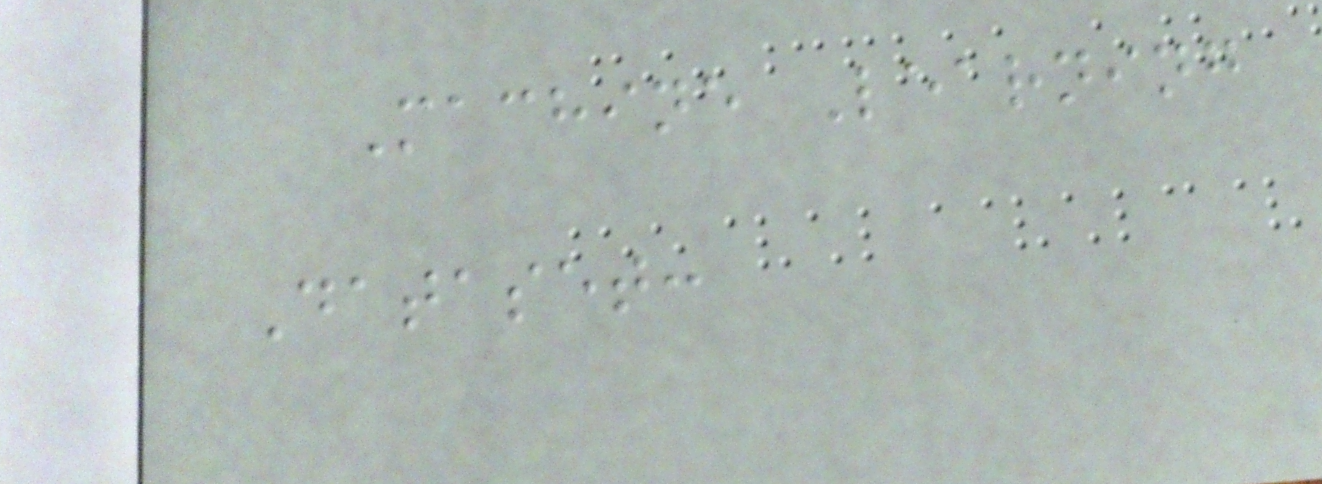Machine Learning
Dataset:
